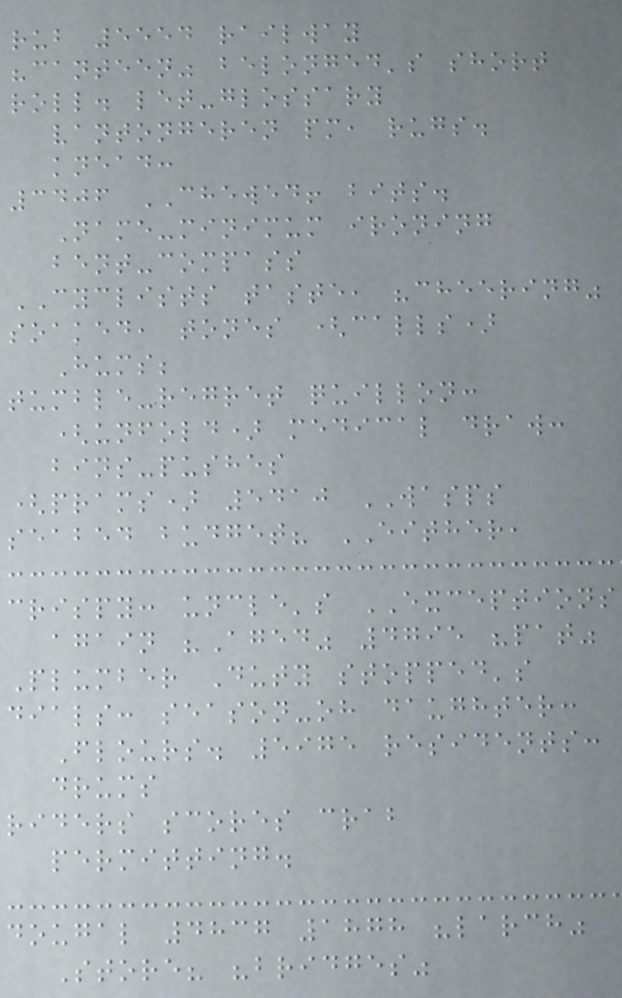rub 5554 railway
"canteen" belonged's short
roll. let-glossary
vantongeren pm, rugs.
knead:
3406 CHEWED! bits.
Name-minimum ironing
bent-compass
CYCLISTS taste, "cheering"
soaked, tones (calls)
Hums;
tumble-regret quillon:
(unfold) medical draw:
bins-pushes
(prams) 5410 WASPS
seabed budget? EITHER,
crispy: uncle's EXCEPTIONS
again "Aged" 4795 "pat"
Plumber Duty stopped's
dials: season-oh daughter:
Flours. 5975 residents:
drums
riders scores crab
permitting.
dougal 4837 1878 "larch"
Store? "bridges"
